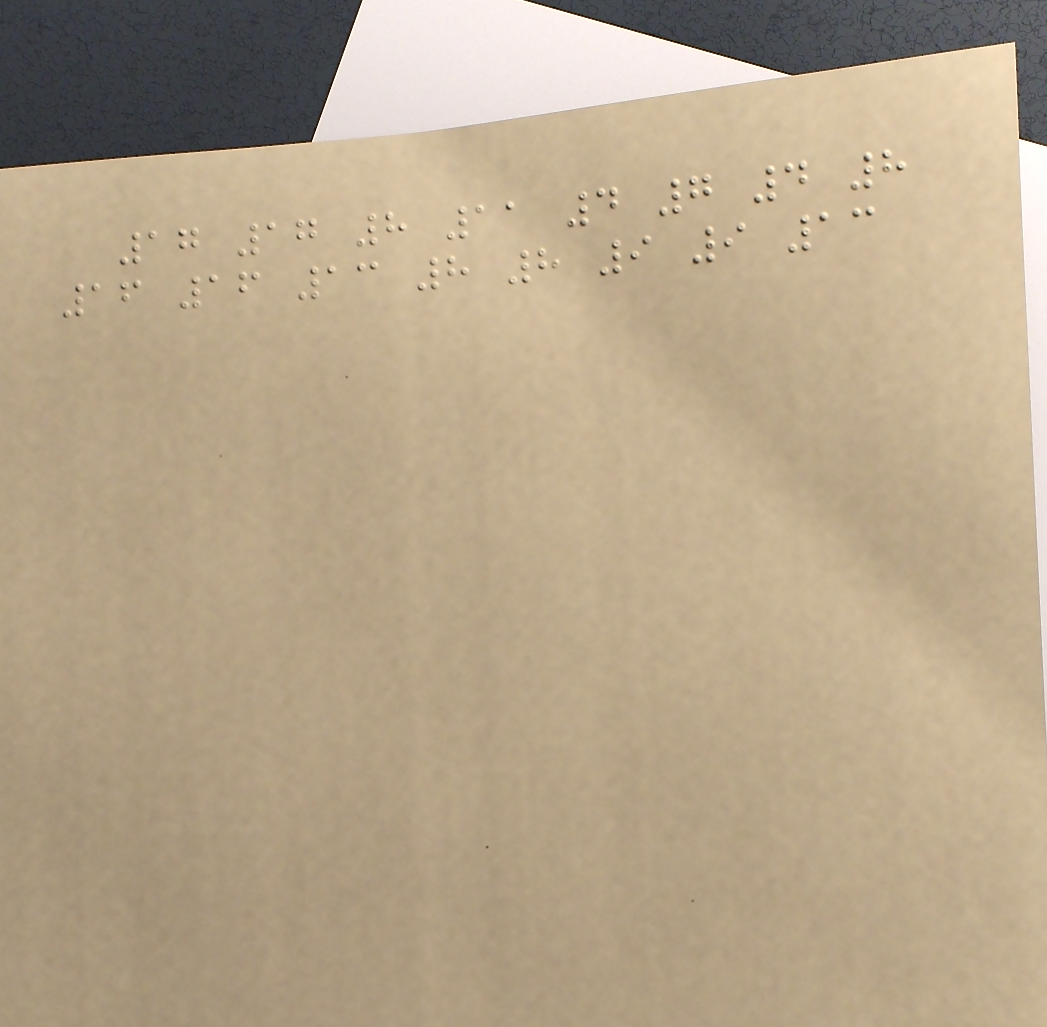17 17 8 11 4 7 4 8
16 16 13 8 8 9 9 13
